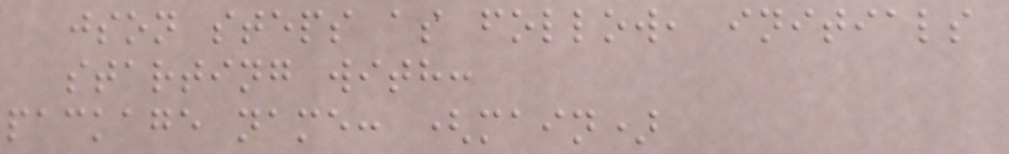json steps as follow, initials
starting with:
package name: (main)
